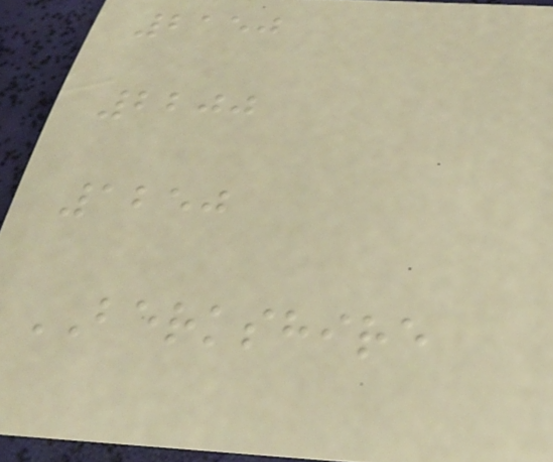2150
2200
1250
BERKSHIRE
